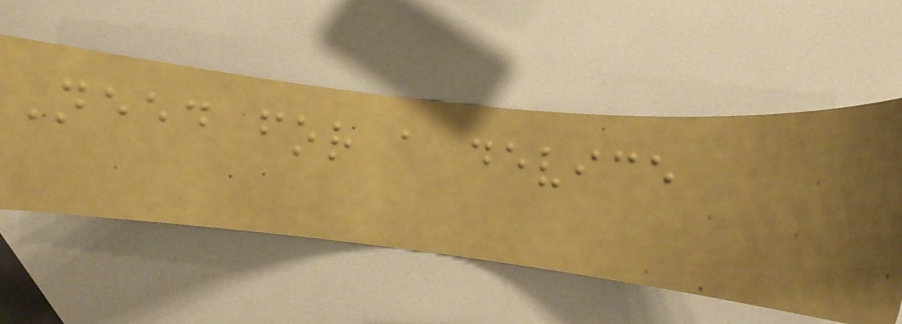Need for a device
